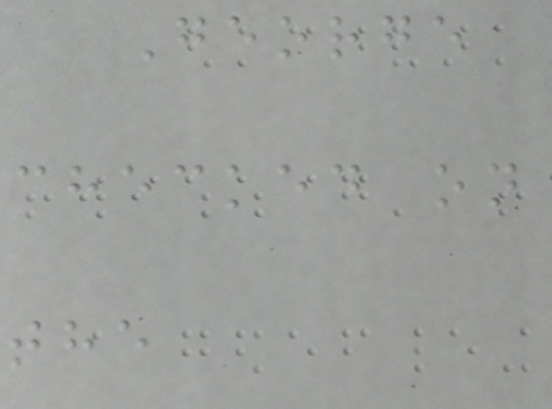George
checked on
the
